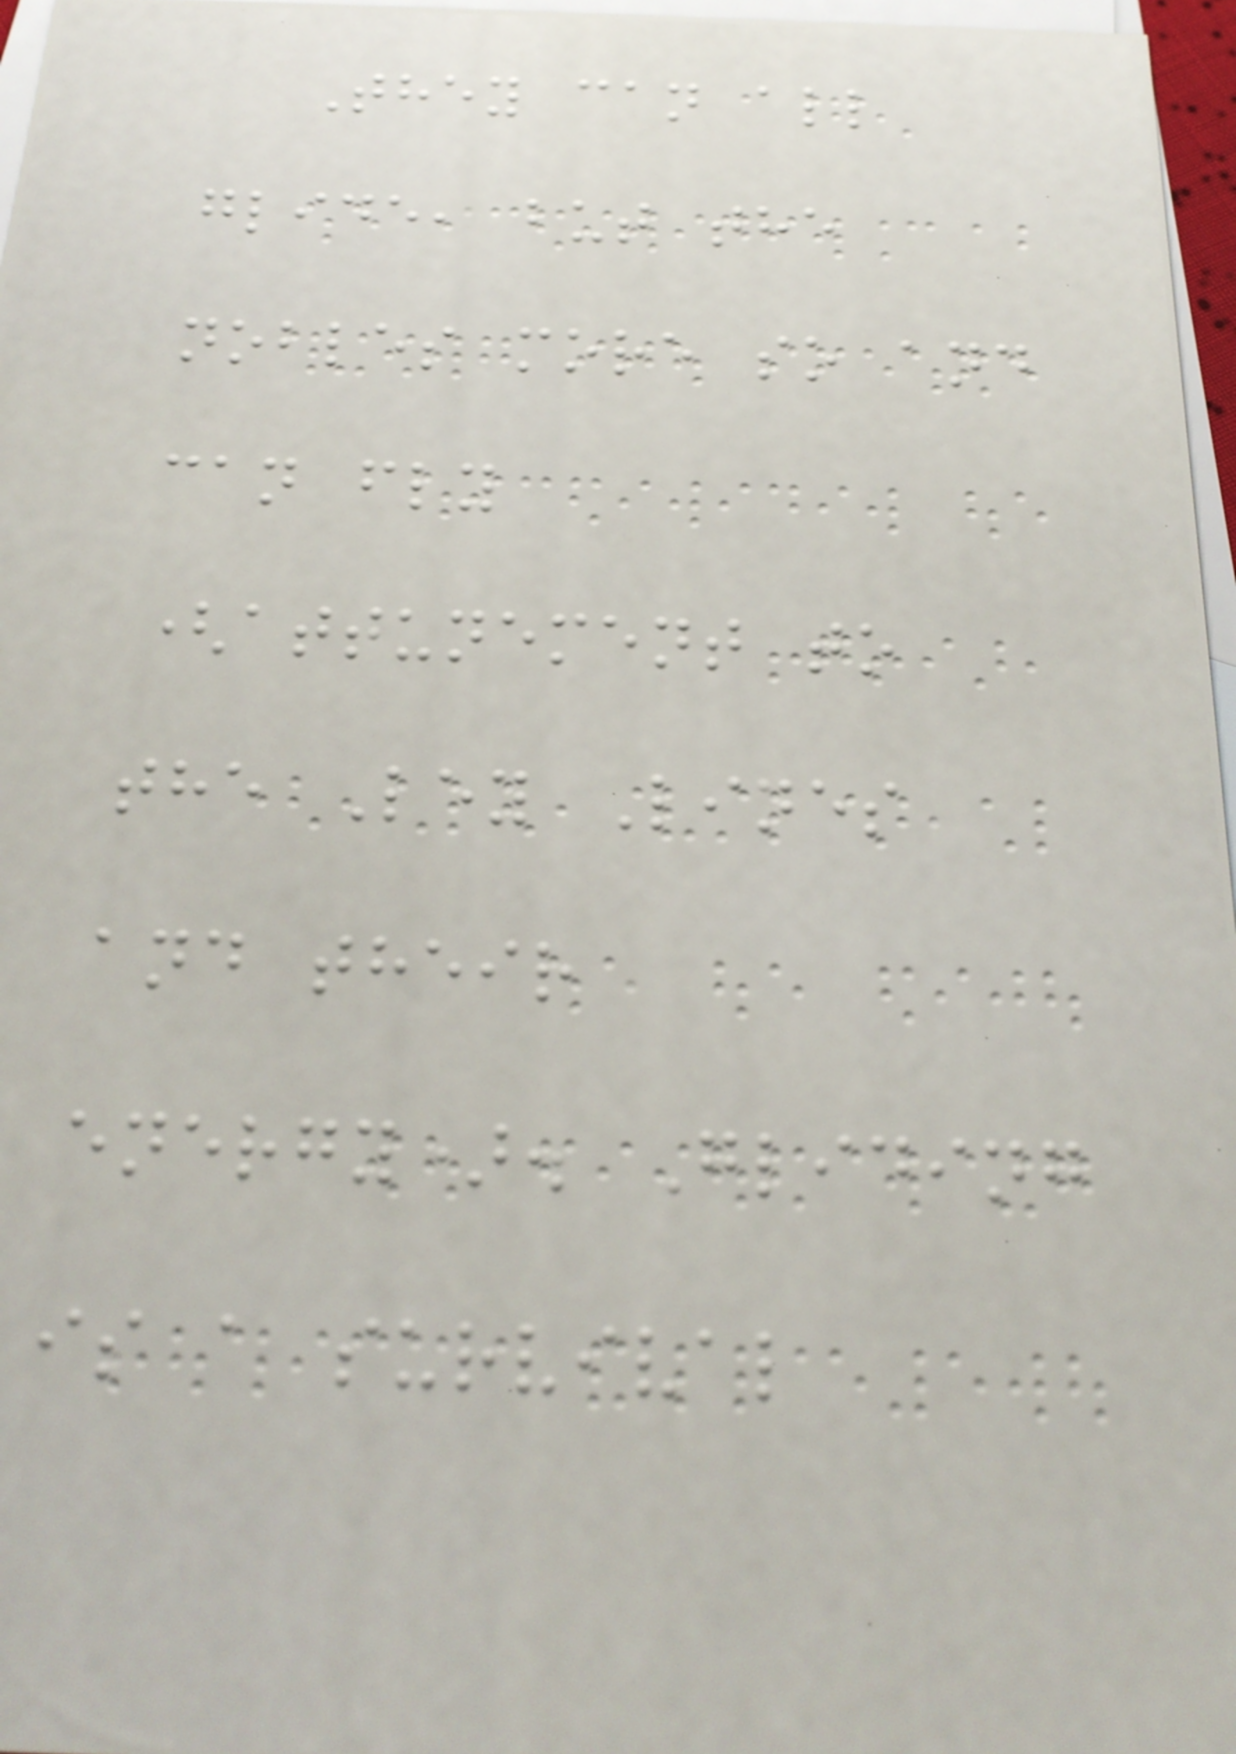They can all
glide, but the
nobles more so and
can fly
(attunement to
the Ley Lines
and their
energy). Gliding
is a survival
